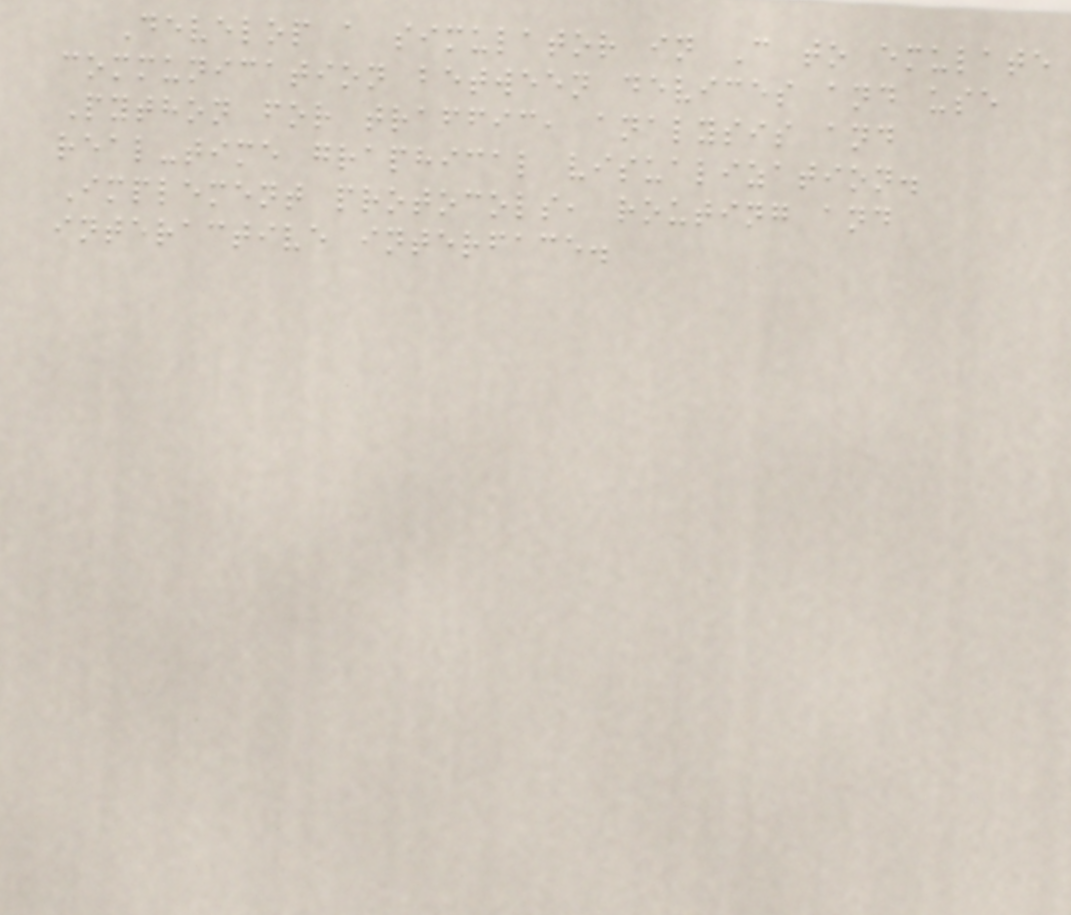Develop a simulator in C to emulate
communication between devices and use
Python for traffic, analysis and
real-time graphical visualization.
Implement protocols, routing and
interactive interface.
